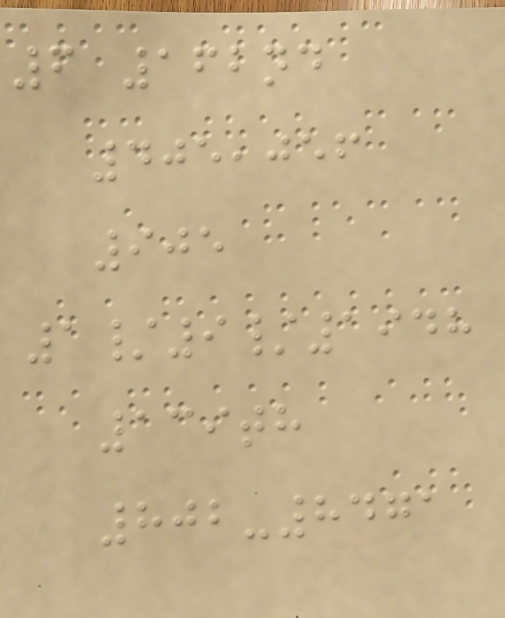6 162nd
405,056
905
1/9/1948
139th
802-8471
